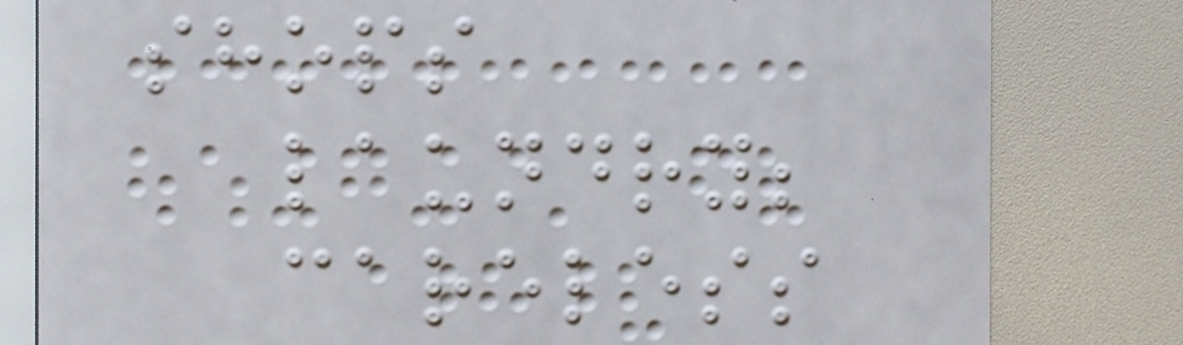shops
laundry;
careless
